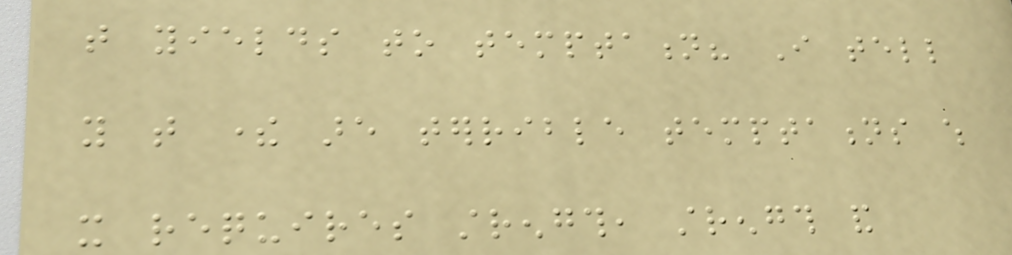that yields to temptation? I tell
you that there are terrible temptations which
it requires strength, strength and
